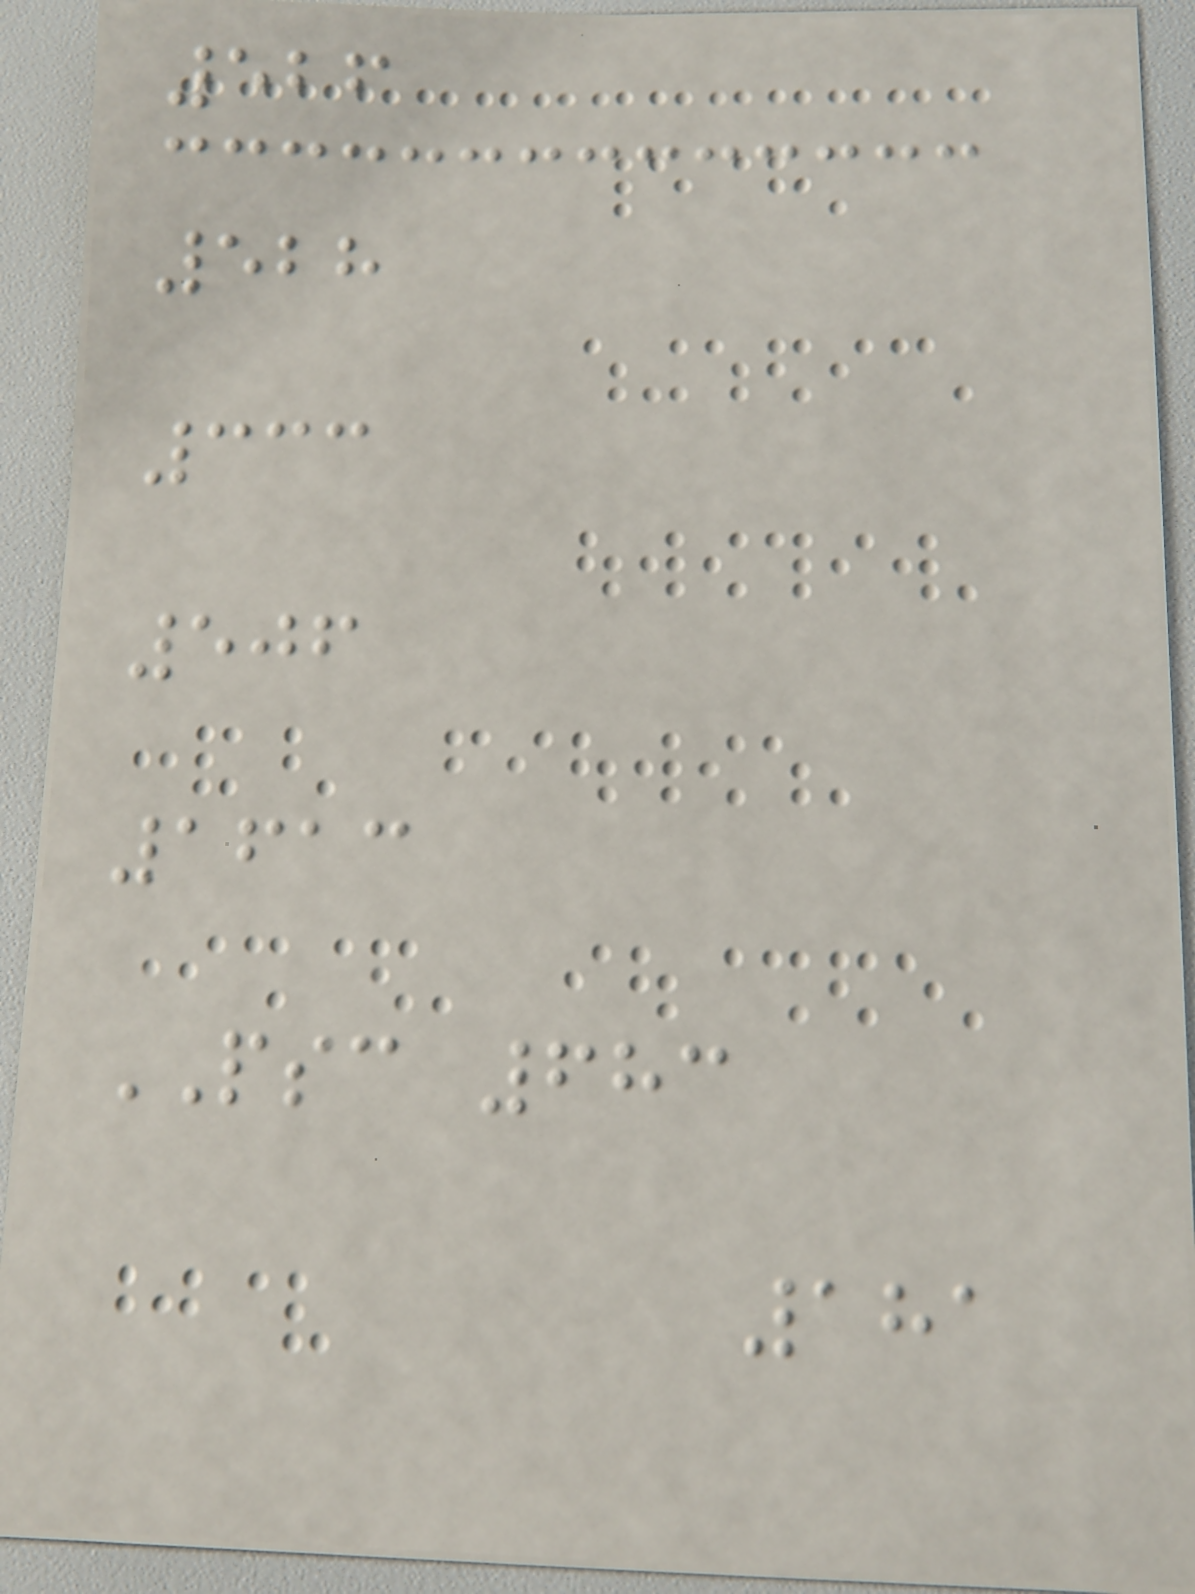526
528
333
506
1613
PSC 683
181
